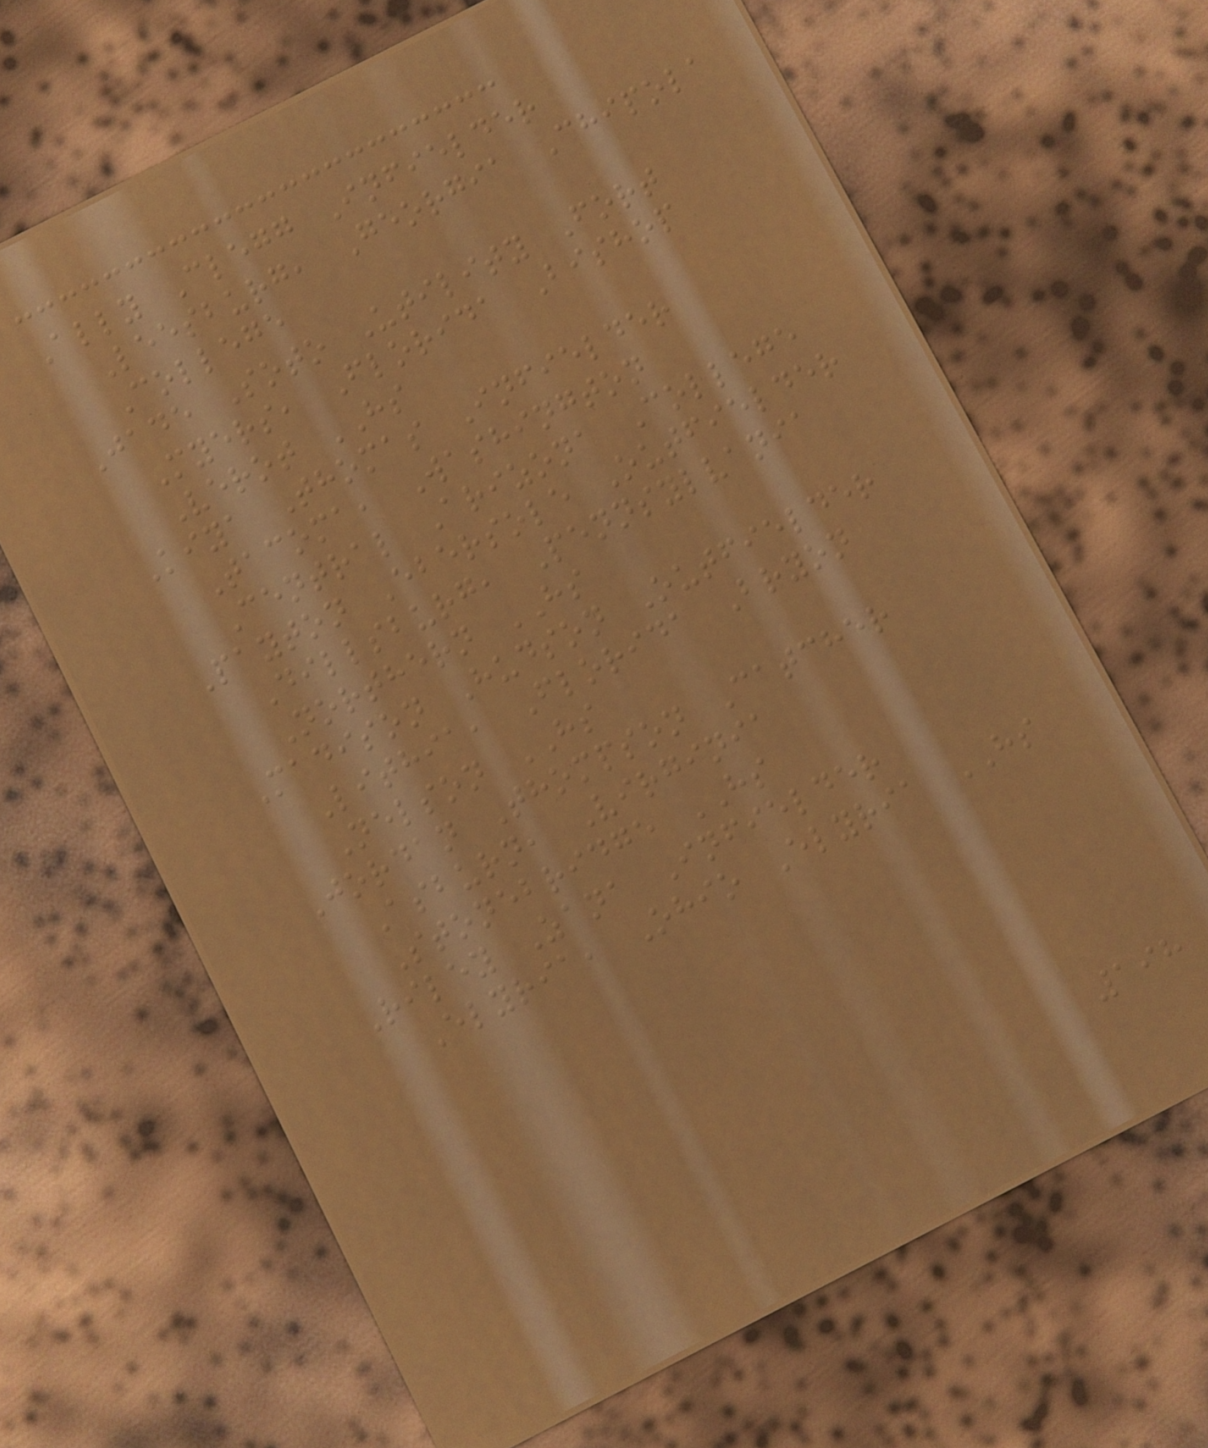Ally Clegg Infielder
Leesburg, Georgia Chipola
College
Jade Soto Utility Fort
Myers, Florida Bishop
Verot HS
Kiya Thomas Infielder
Tacoma, Washington
Central Arizona College
Payton Ebersole Outfielder
Dillsburg, Pennsylvania
Northern HS
Madison Hudson Outfielder
Lithia, Florida Bryon
Nelson HS
Jordan Thompson Catcher
Asburn, Virginia
Stonebridge HS
Riley Zana Infielder
Elyria, Ohio Elyria HS
198
